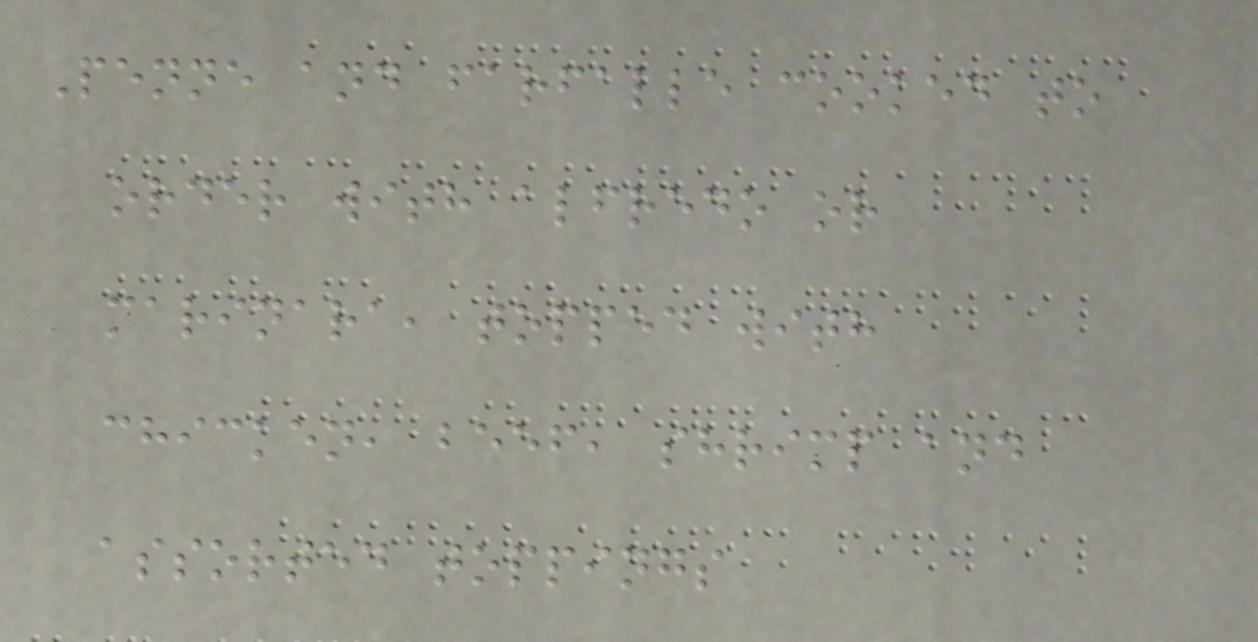Penne and farfalle cooked to
order with alfredo or
marinara, topped with
chicken, beef, shrimp and
assorted toppings
